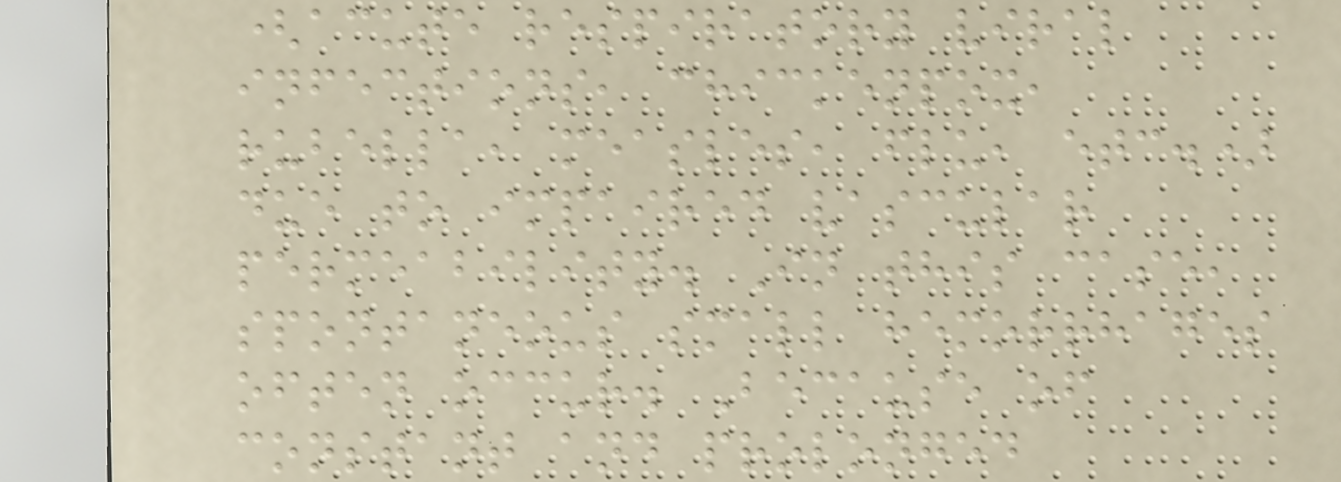(acute respiratory viral
infections, chickenpox,
rubella, measles, flu, etc.)
due to impaired vascular
permeability. In this case,
spontaneous small hemorrhages
often occur. Because of
constant and prolonged
